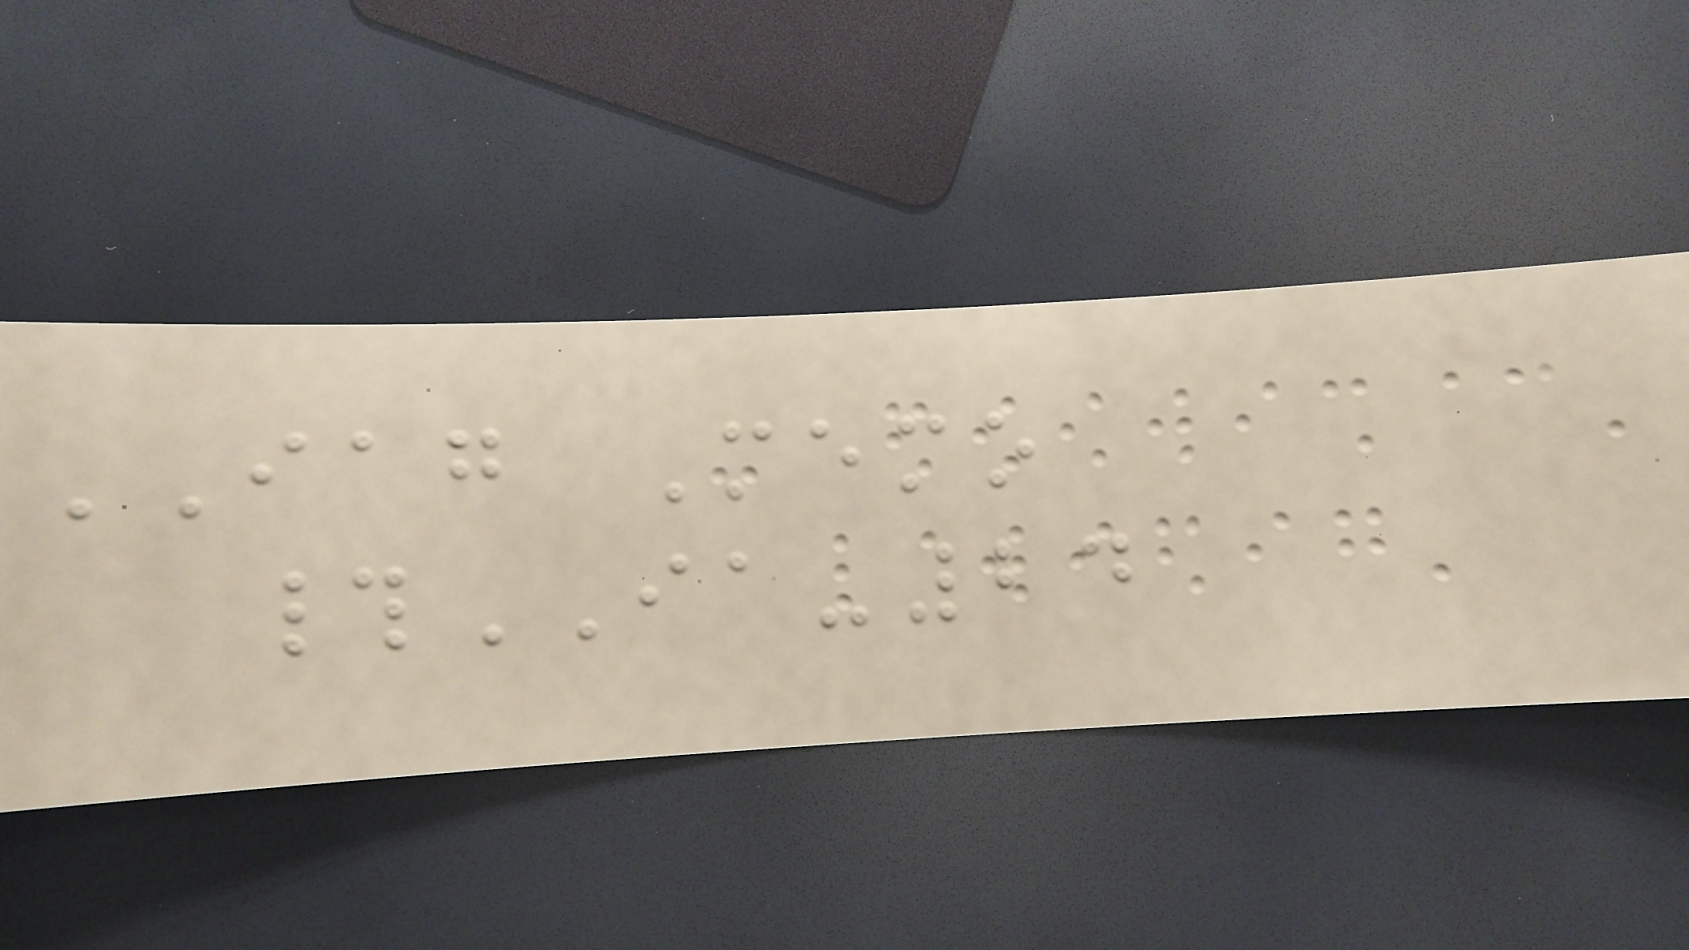IAG Memo
#IA-24
